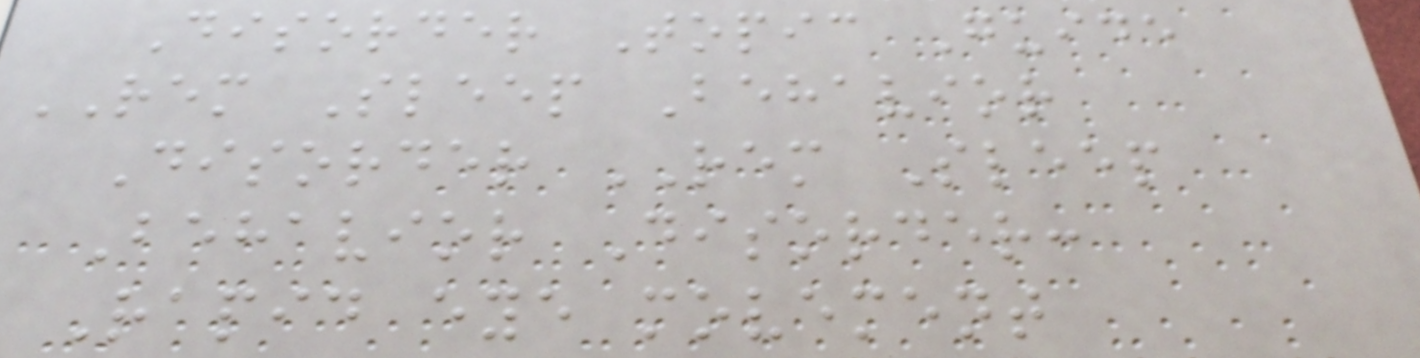Disorder Topic Guide
REM Sleep Behavior
Disorder REM Sleep
Behavior Disorder:
Rapid eye movement
